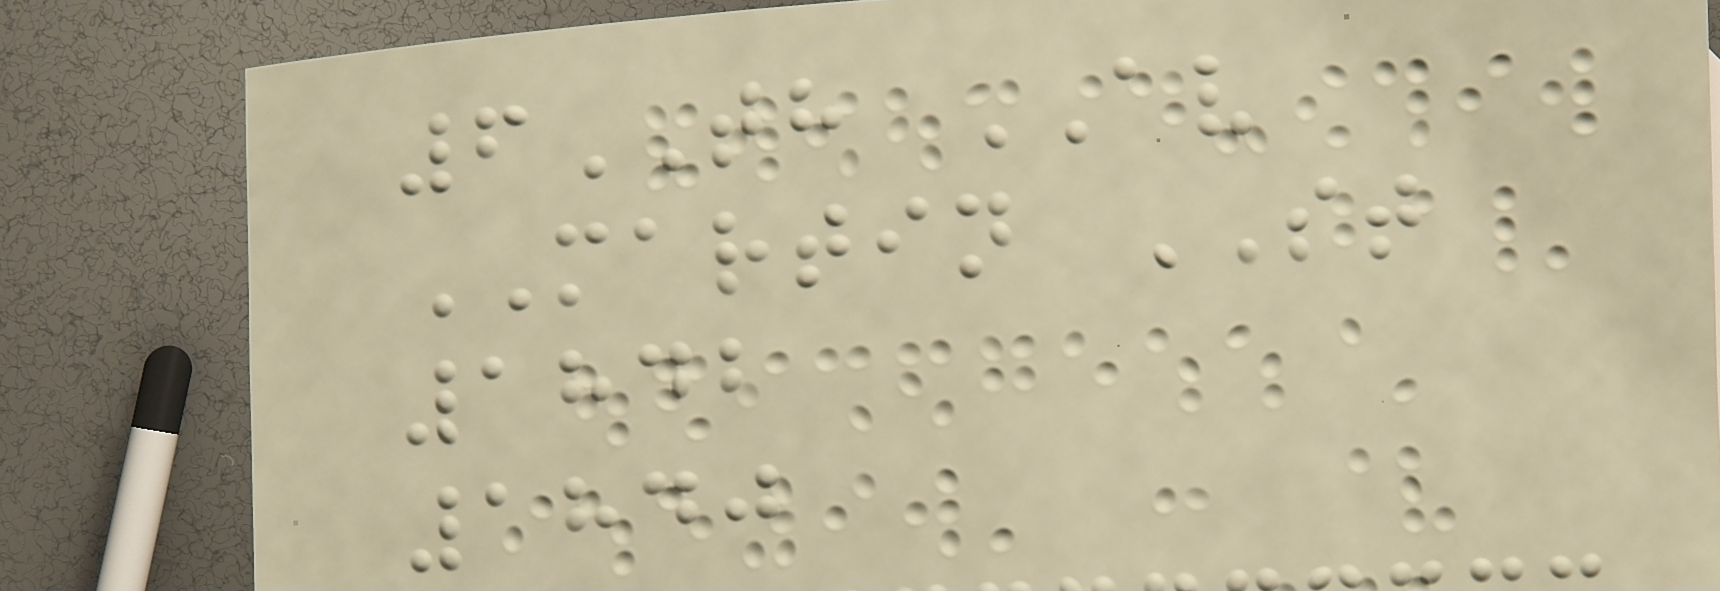6TH AV
MARTIN ST
1842
1840
